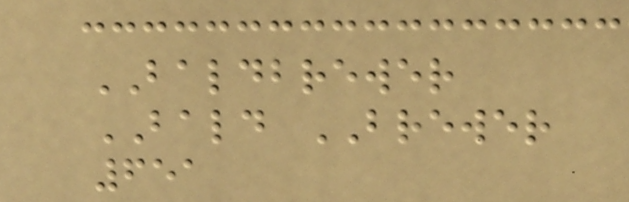BALDBREWER
BALD BREWER
651
